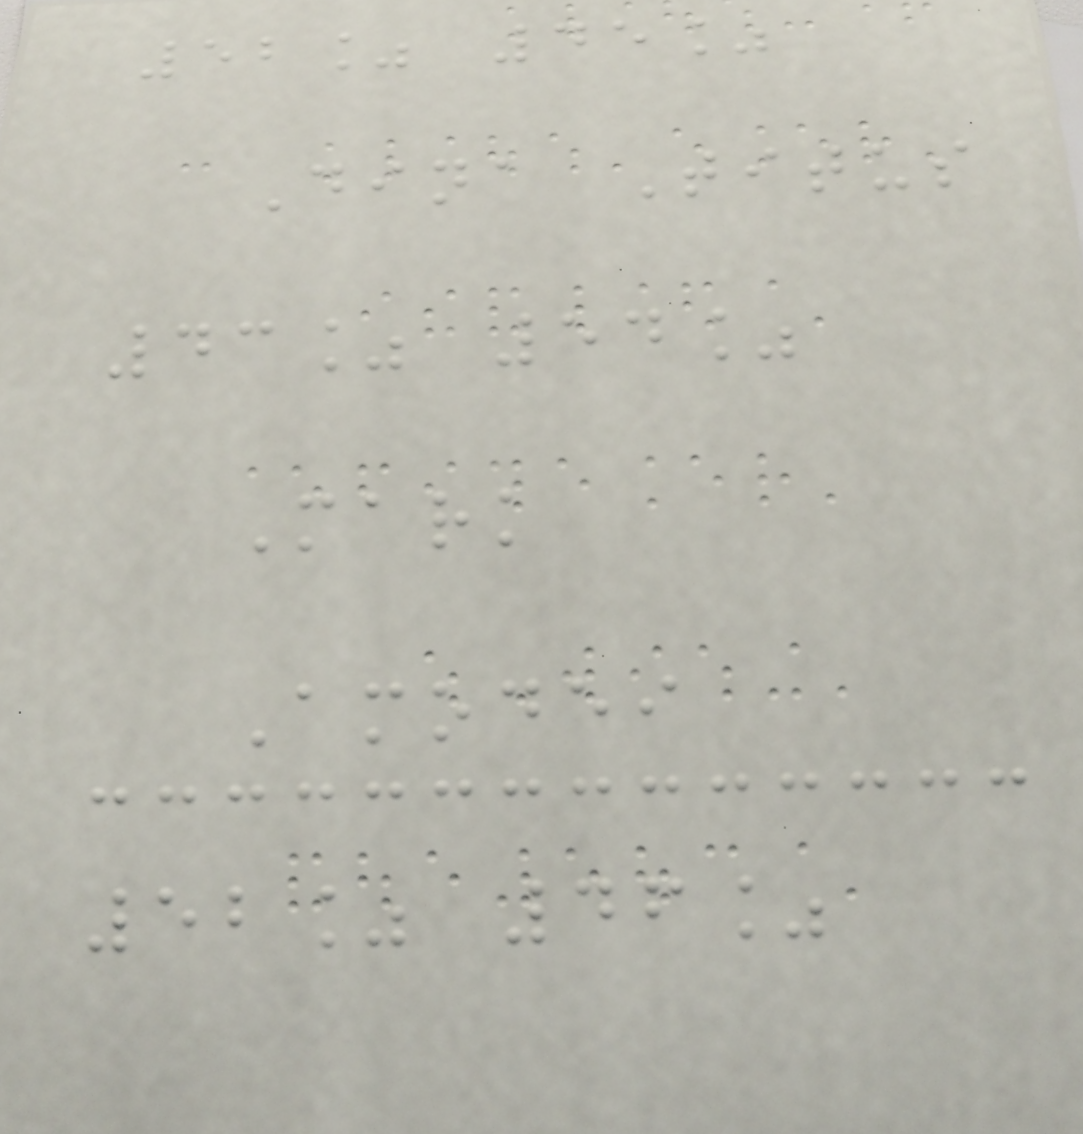52% 45%
Dina Titus
43% 54%
Mark
Amodei
52% 46%
